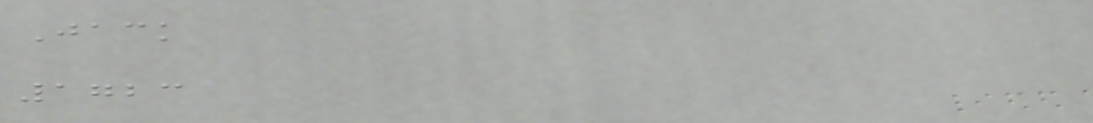Jack
1723
